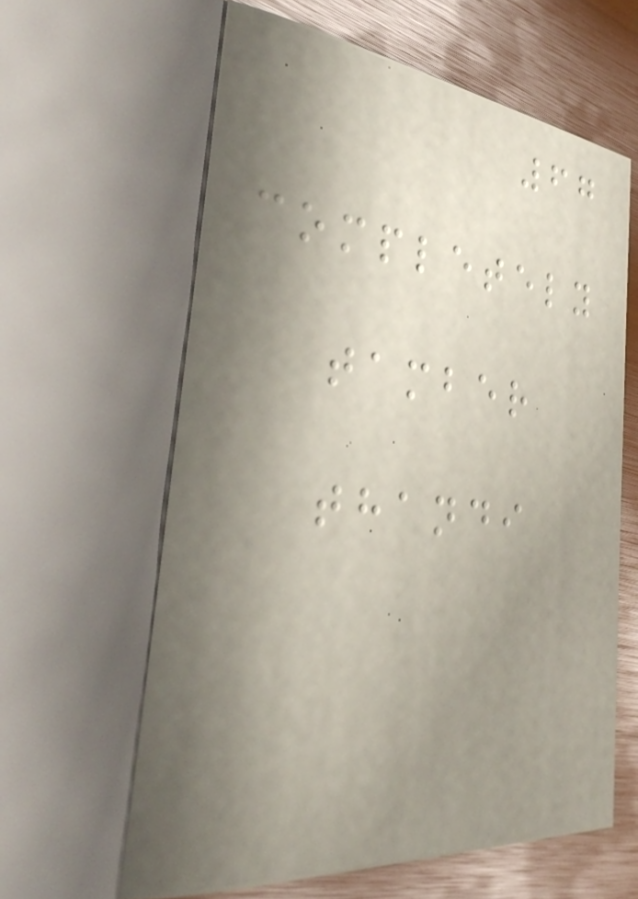67
completely
tamber
thandi
